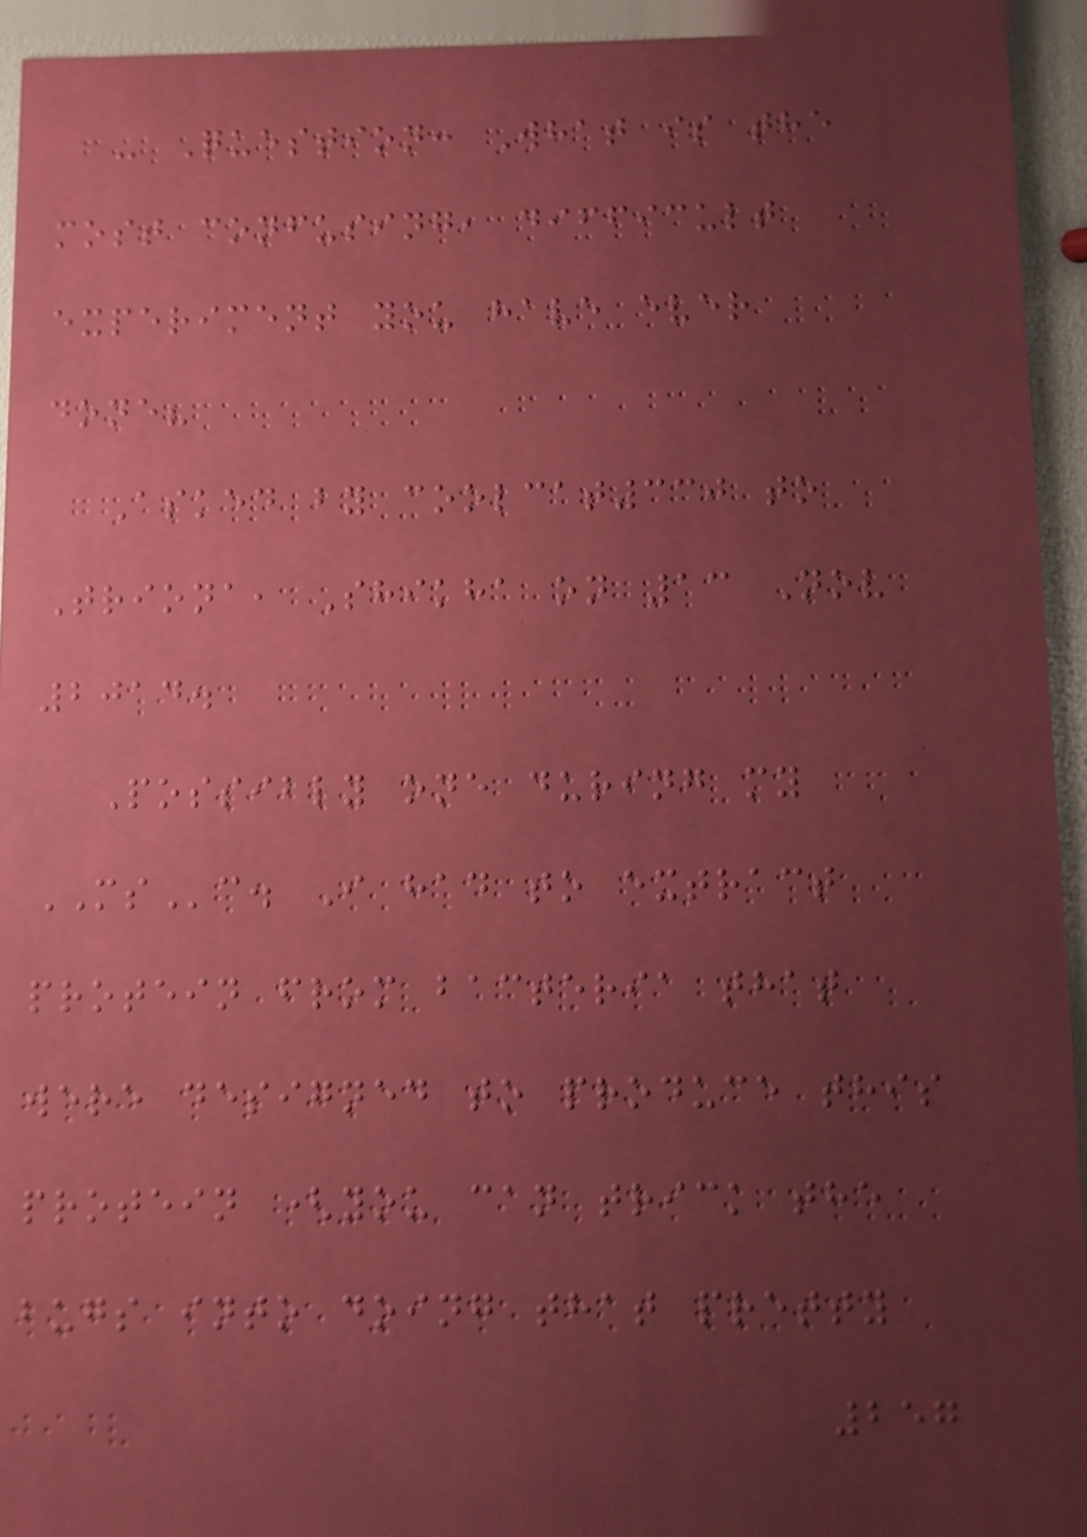- Question: What is the
most confusing, difficult
experiment you have ever
done?
Asked by coolcat330 to
Triona, Shikha on 13 Nov
2014.
Possibly one during my
MSc. I had to extract
protein from bacteria that
were designed to produce this
protein (you can trick the
bugs into doing that pretty
257
